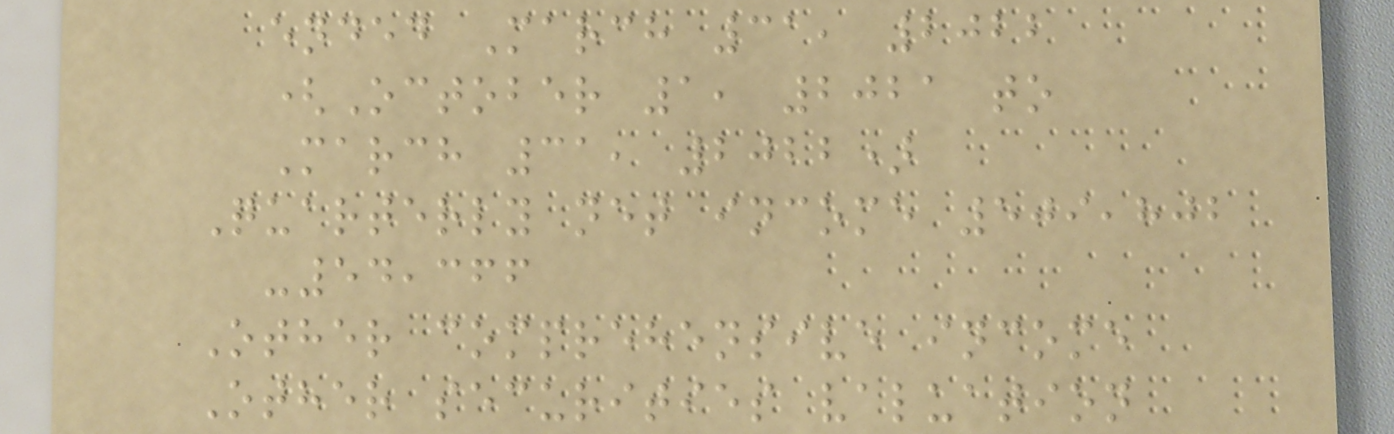ended March 31, 2022
(October 1, 2021 to
March 31, 2022)
Quarterly net income 509,802
-54,366
Other comprehensive income
Other securities valuation
